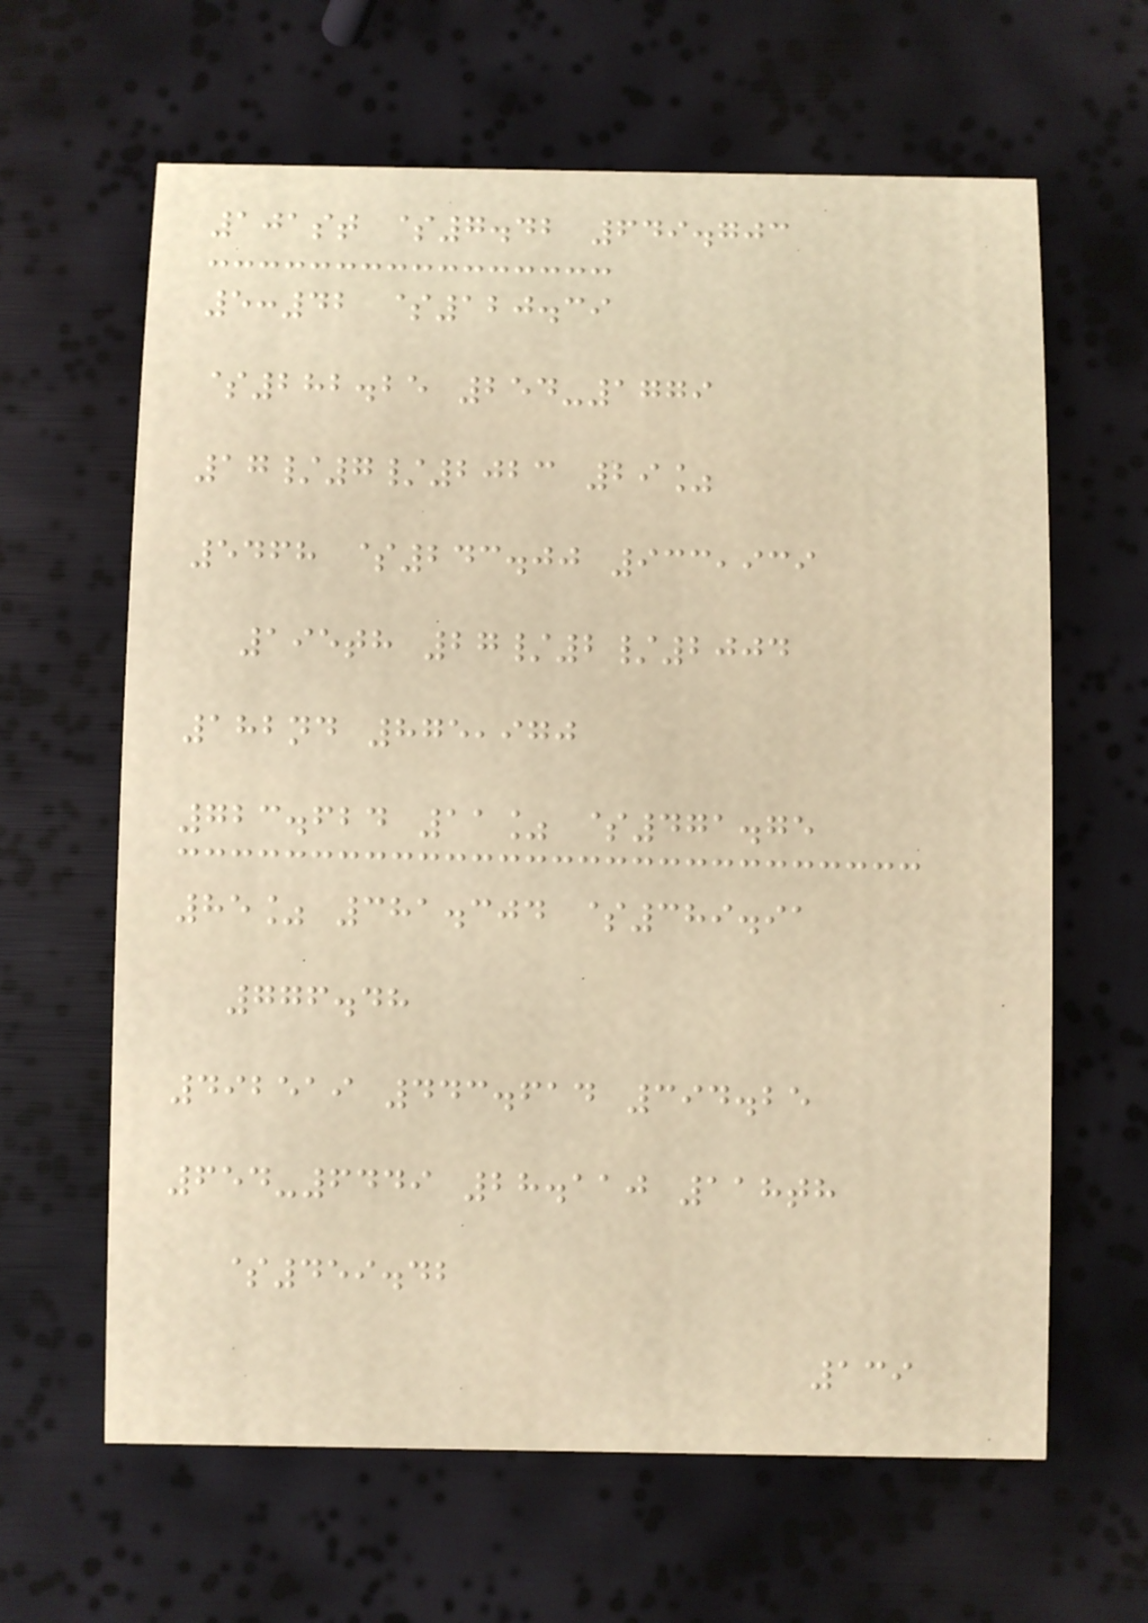101st $7.42 649.703
5:42 $120.39
$282.25 254-1779
17/7/2023 29%
5468 $243.00 933,939
195th 27/2/2004
182nd 875,970
723.624 11% $471.75
85% 381.304 $389.91
776.48
492519 443.614 394.25
654-6449 28.110 118th
$459.42
139
